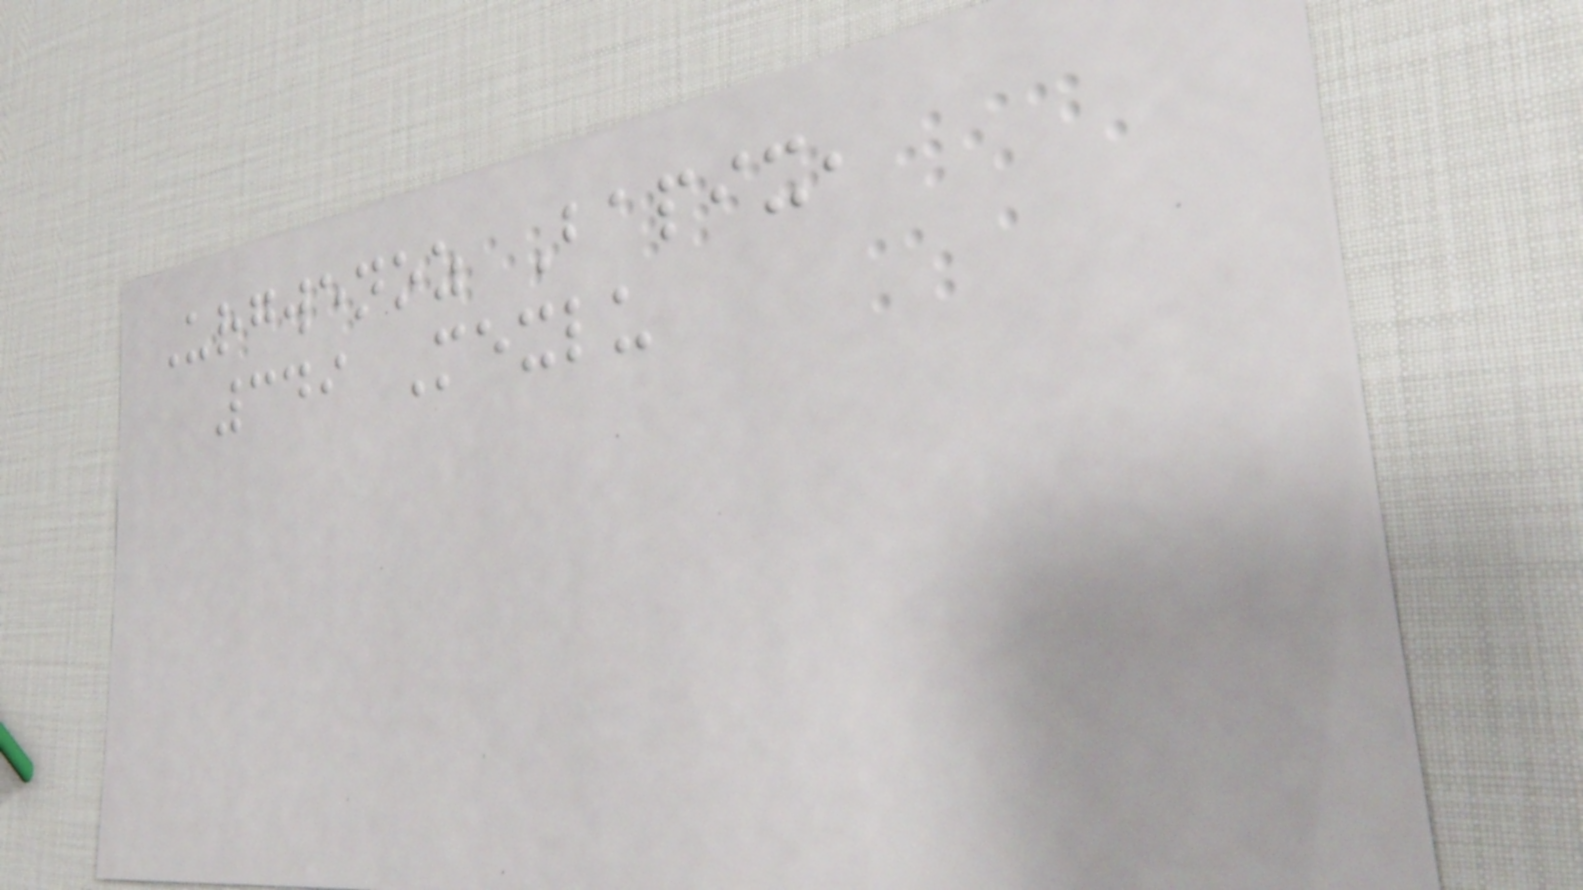Urgwenoz Bapix,
349 Mexlu
